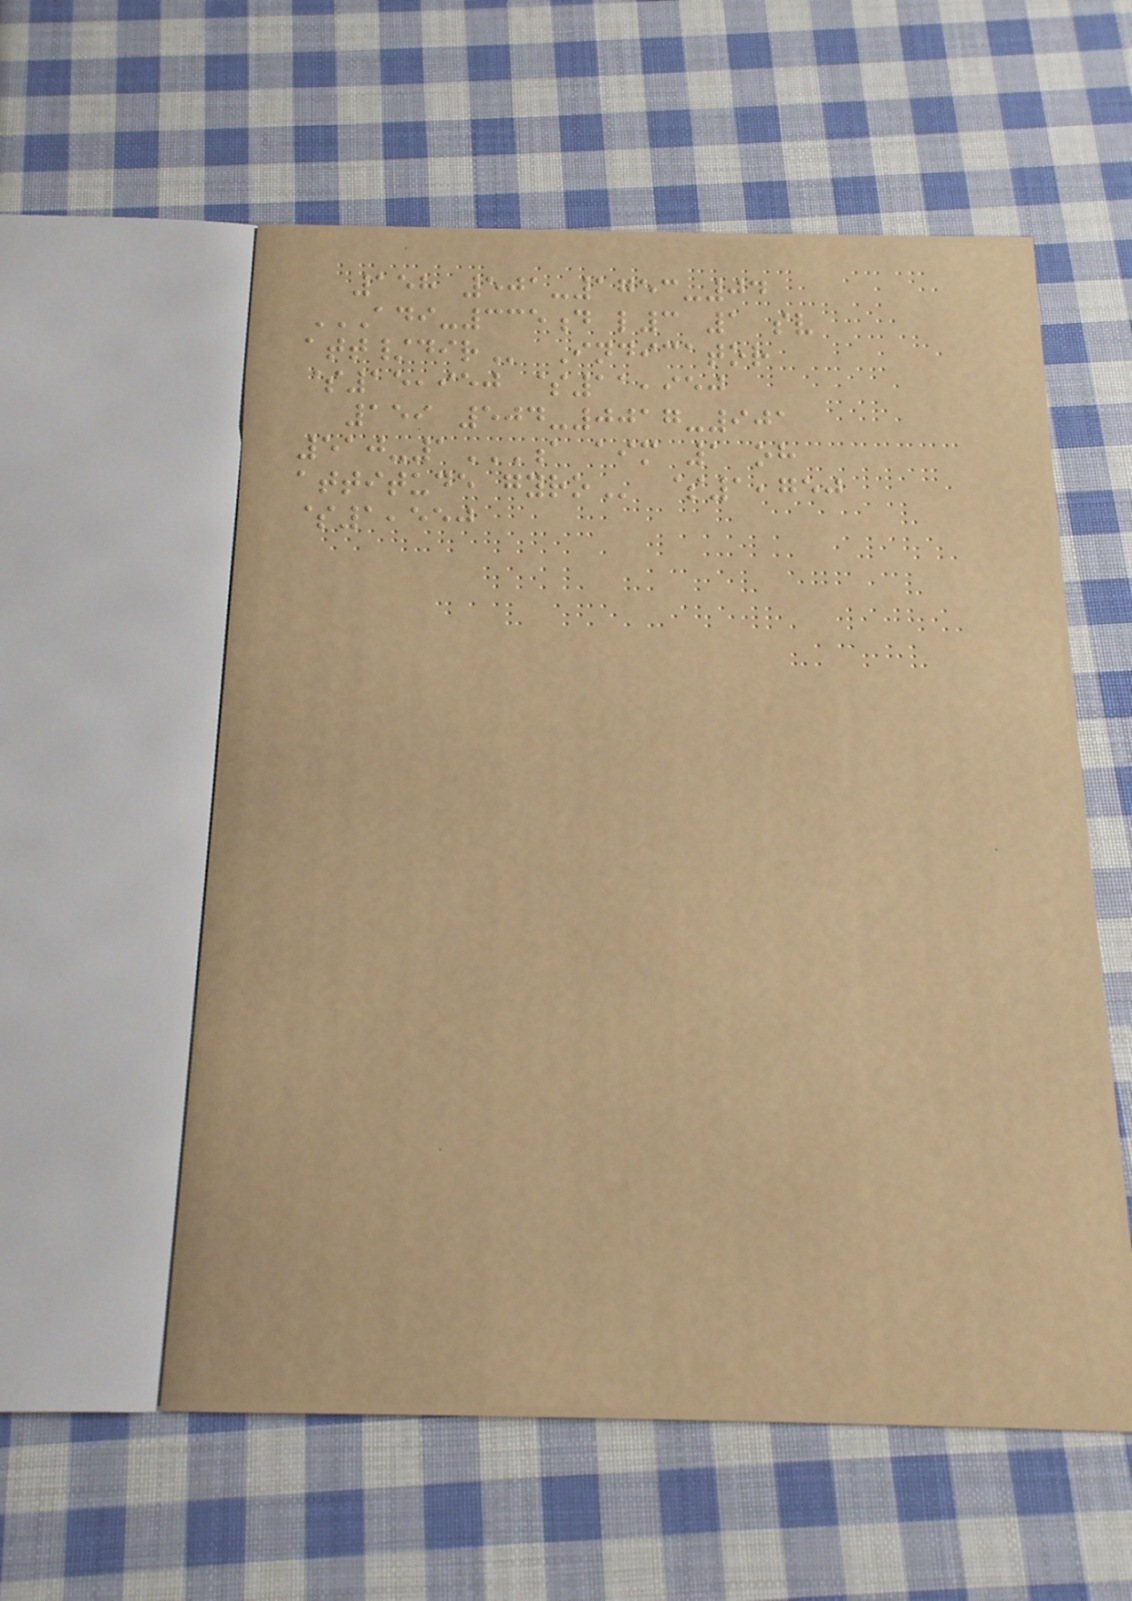158 501-1753-04
ADI-335D L3 1 SV
ATT/DIR Indicator
$15,950 $11,950
159 504-0017-901
510-1A AIM 1 OH
ATTITUDE GYRO $1,750
$1,550
